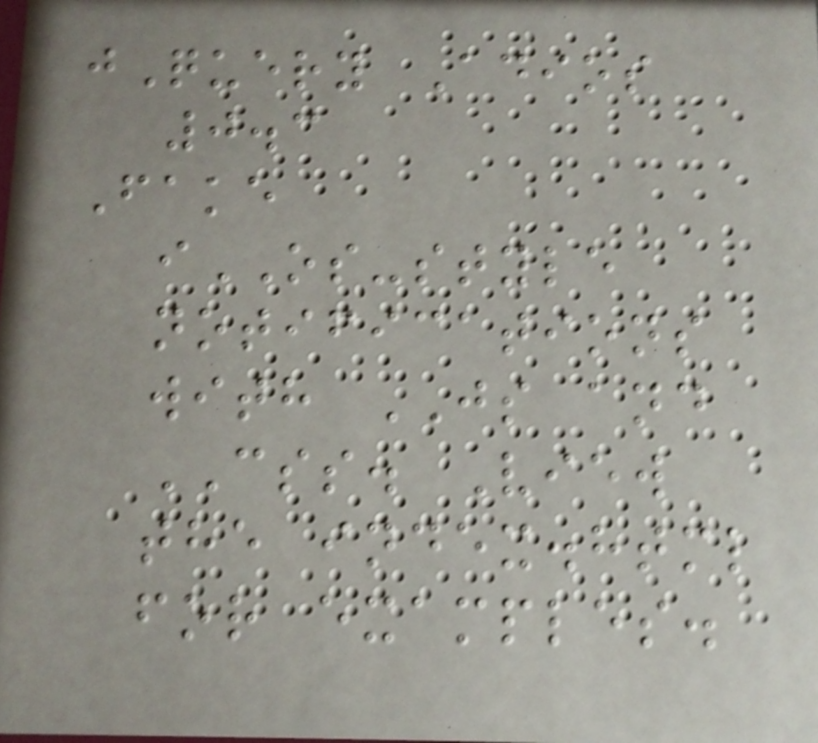jQuery Adios
0.3
Fake
iOS-style
notifications
with JS and
CSS. View
the index.html
for examples.
